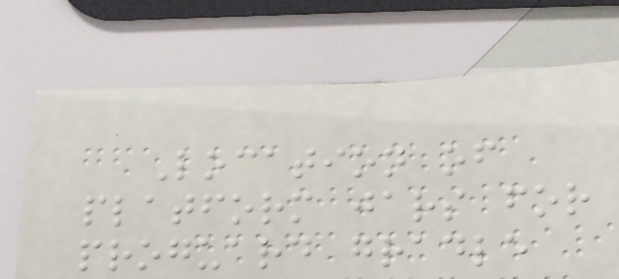Location of
platform jars for
proguard gradle
